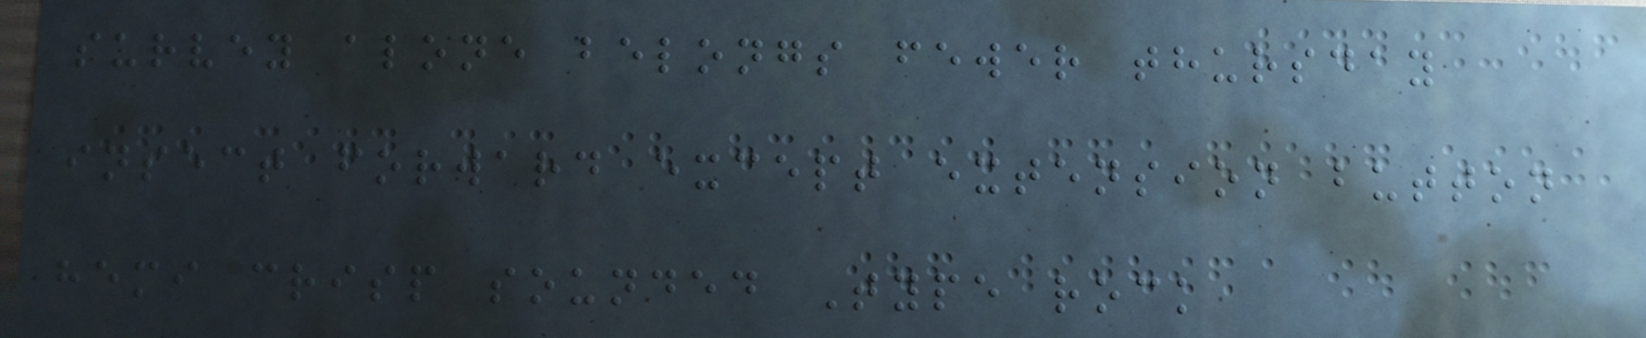survey alone belongs fewer thursday
insect forward except extension button
hemi crisp sounded Type rock
